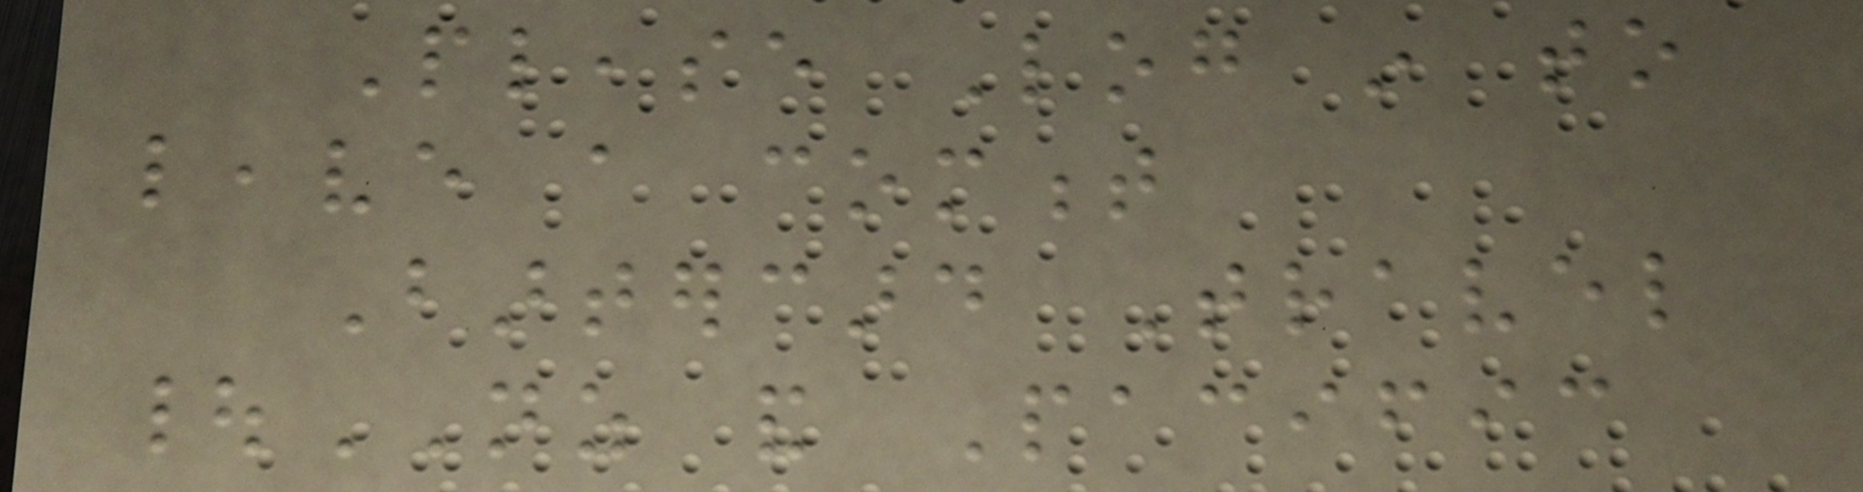Please Log in to
leave a comment
Bartercard Travel
|NZ and Pacific
